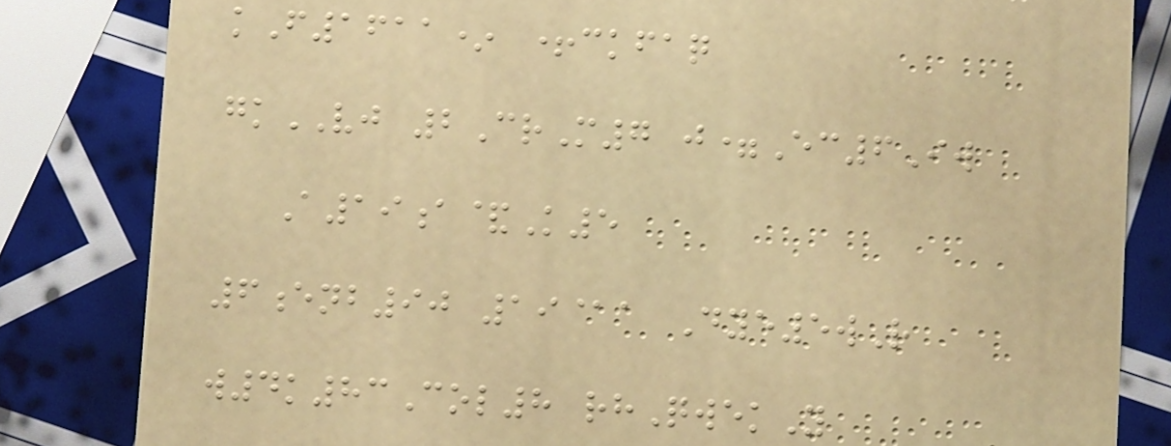kF1611* +ckfaq
gkVJ 2CrM7 j=Ec6Iw
A19a&K5
6enb90 19@a Dye5wR
w4k83Col8 rhQwekY
